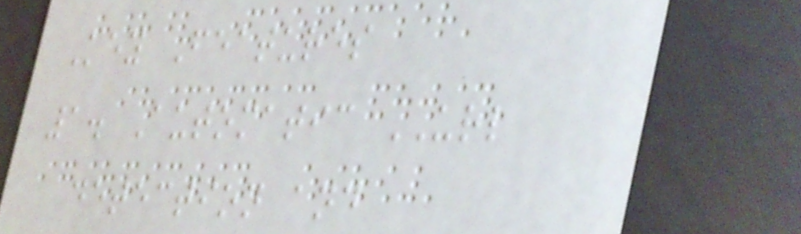Key Features
1. Automatic URL
detection and
